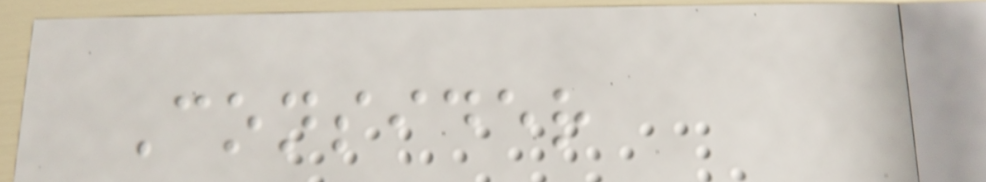Consider
